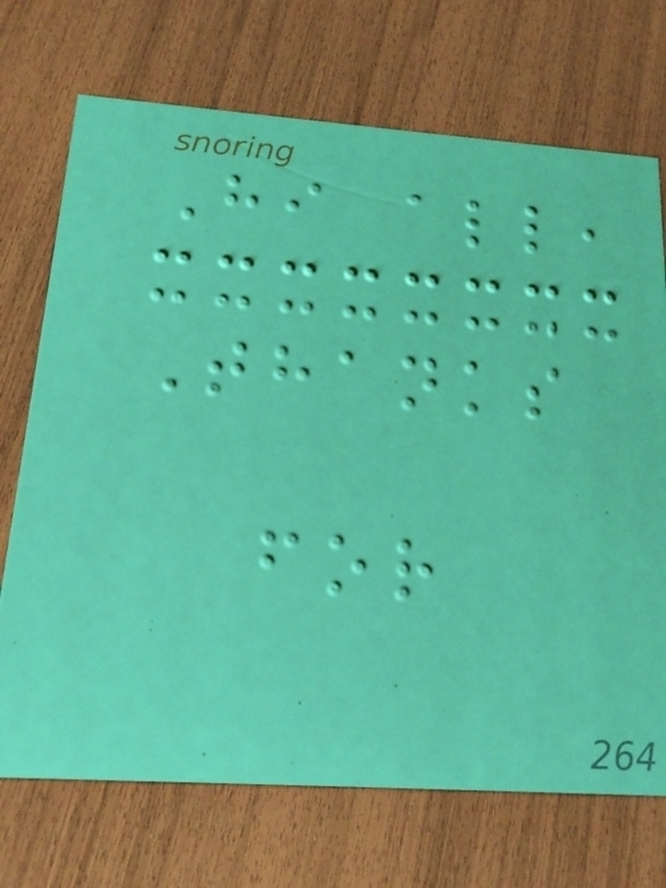Hi all,
Thanks
for
